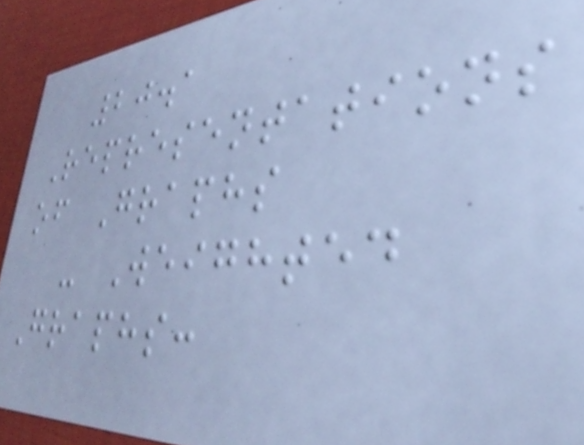20.1
Representations
of Graphs
- Weighted
Graphs:
